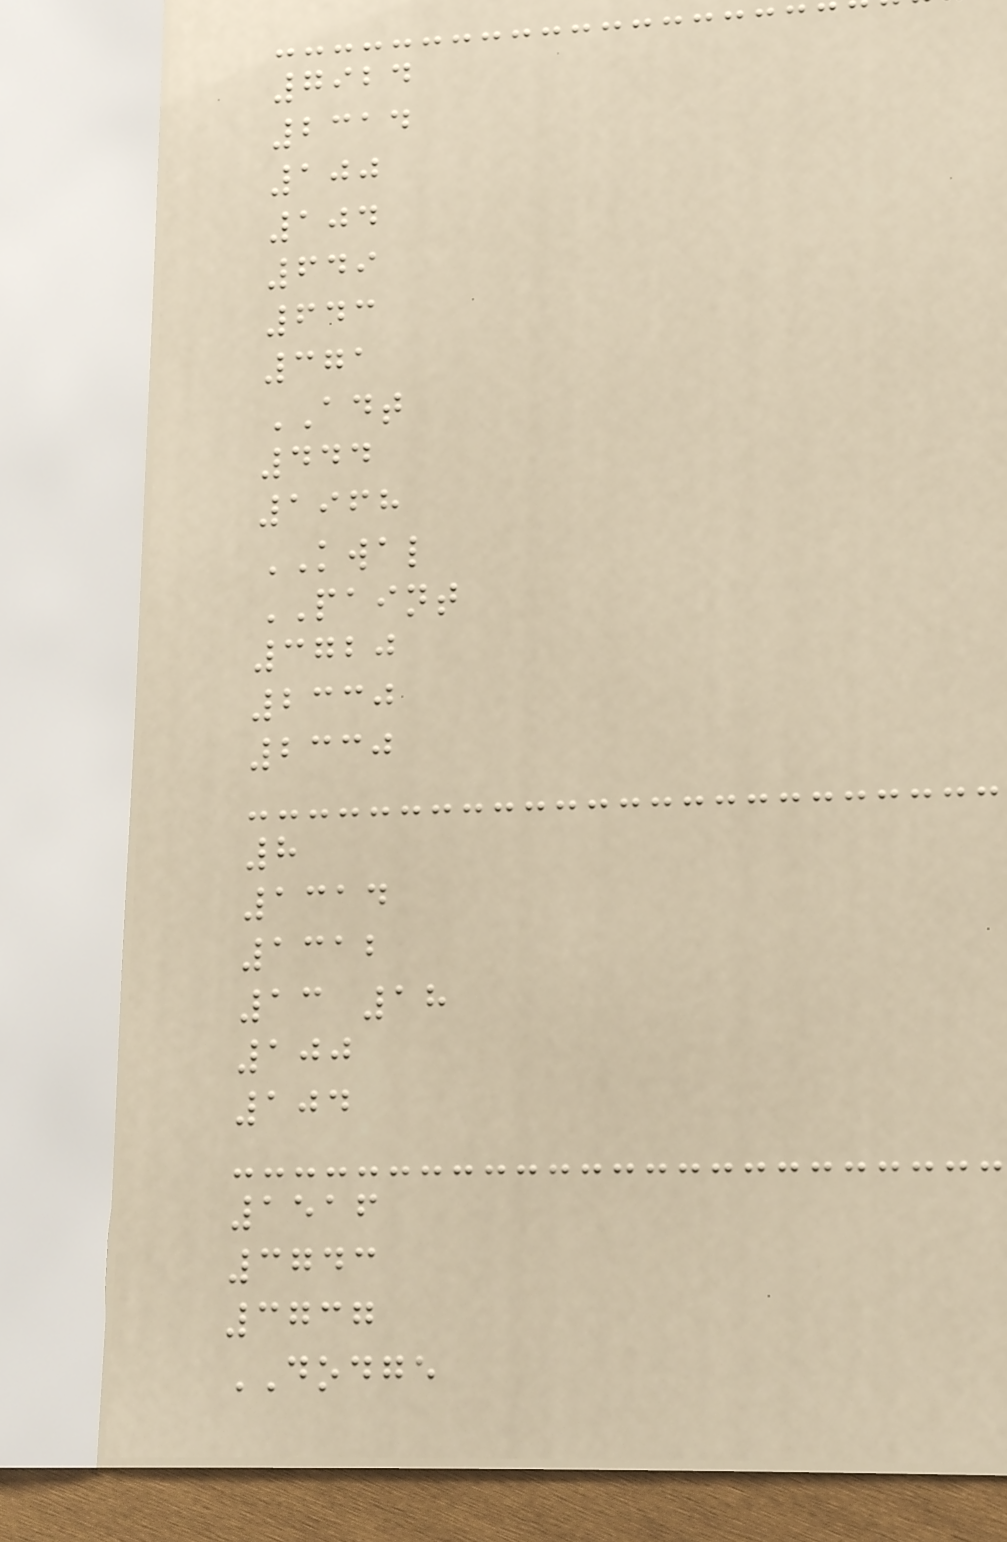7924
2314
100
104
649
643
371
ADT
444
1968
KWAL
PAINT
3720
2330
2330
8
1314
1312
13 18
100
104
1516
3743
3737
DODGE
